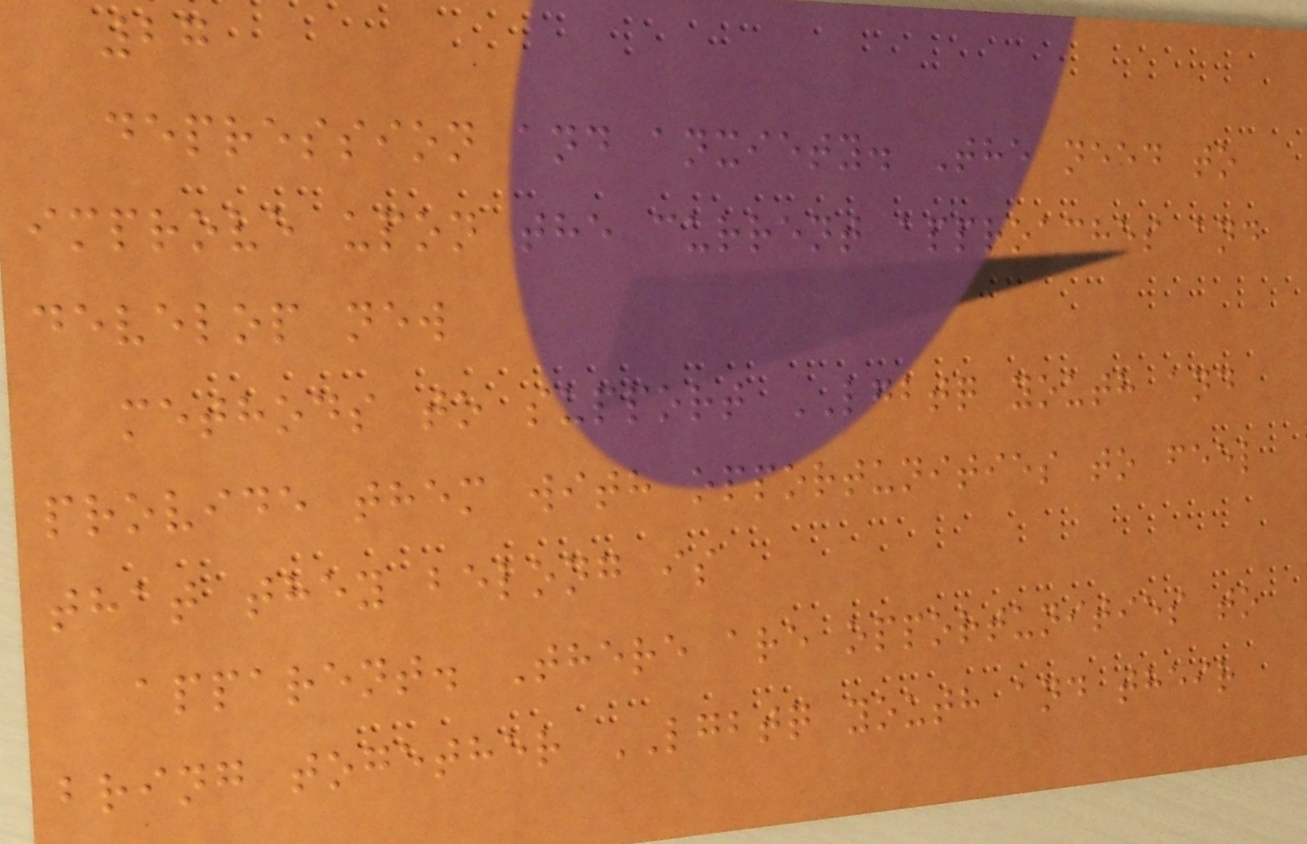27
depression and anxiety. The need to
improve upon the current approaches and
develop new
methods to support LGBTQ youth and
provide them with opportunities to feel
that they belong is
apparent. There are opportunities to
bring together LGBTQ youth and their
